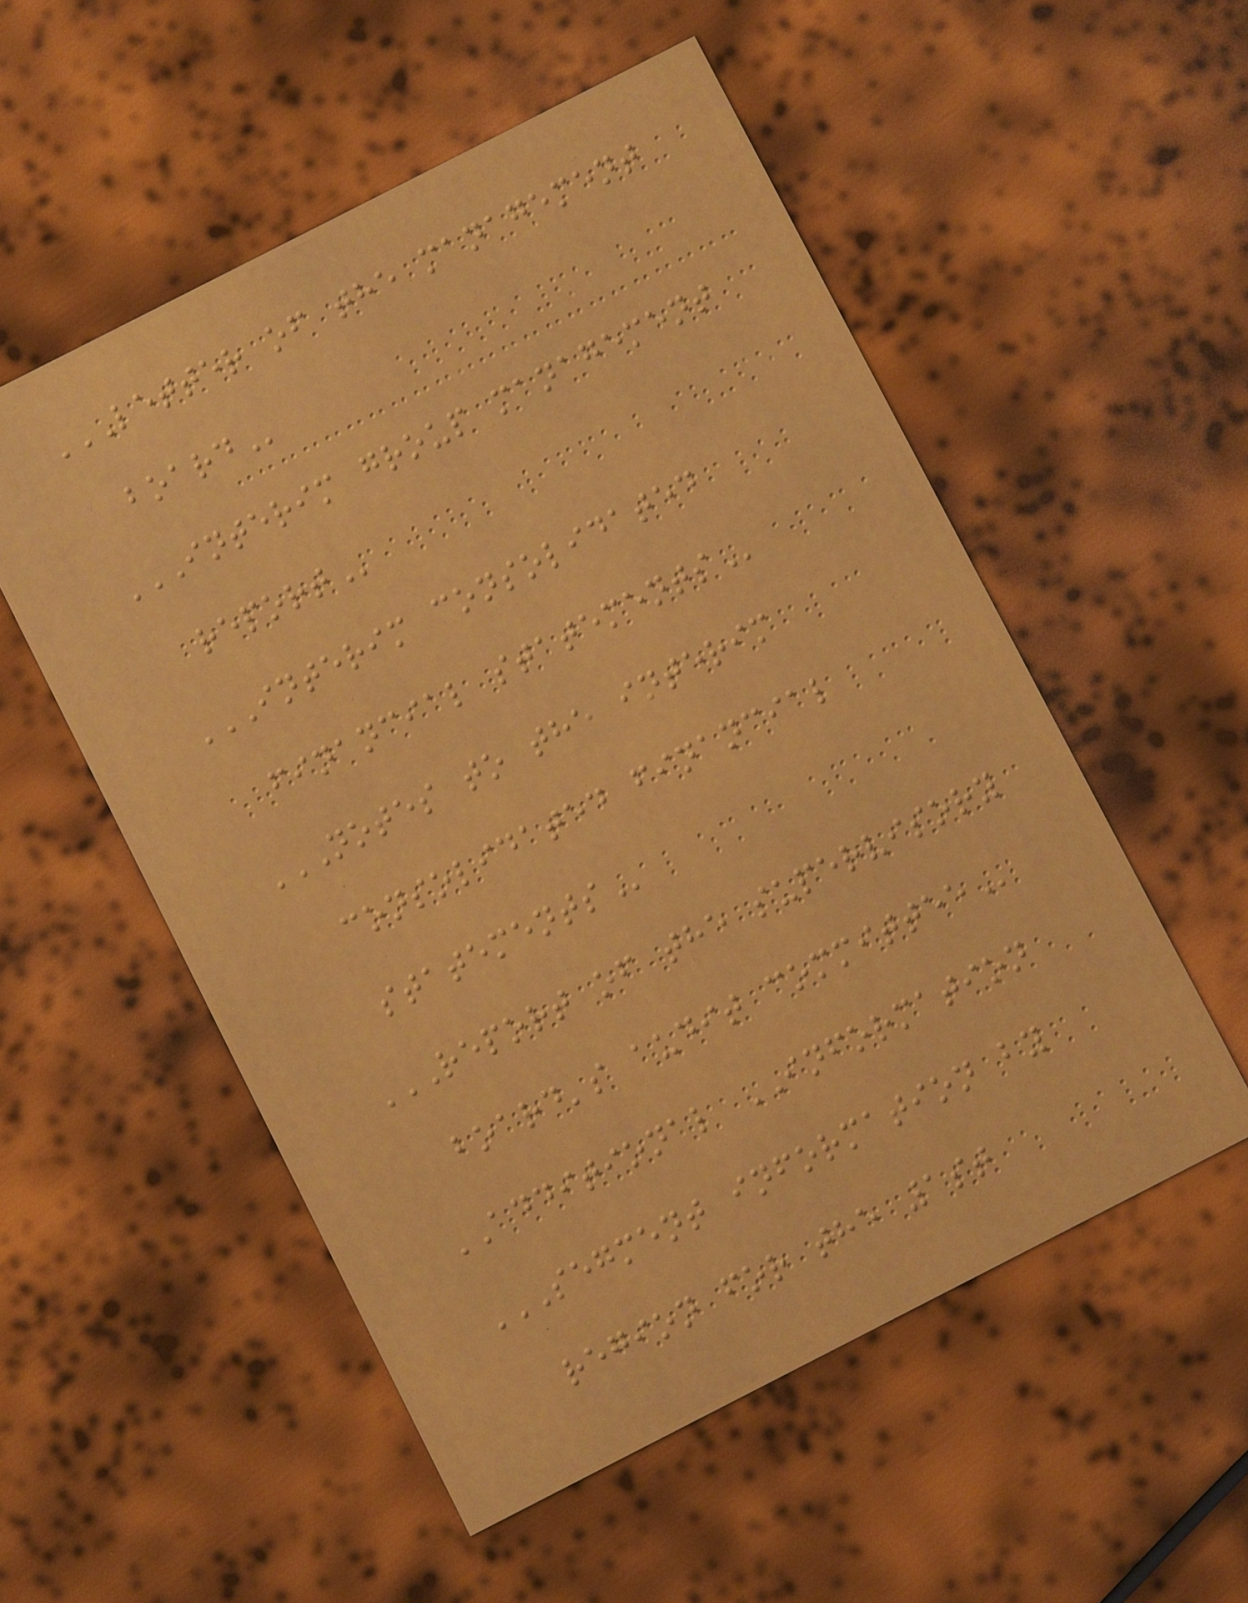LETTER OF THE MANAGEMENT
BOARD
INTERIM GROUP MANAGEMENT
REPORT
INTERIM CONSOLIDATED
FINANCIAL STATEMENTS
NOTES TO THE INTERIM
CONSOLIDATED FINANCIAL
STATEMENTS
REPORT OF THE SUPERVISORY
BOARD'S AUDIT COMMITTEE
ADDITIONAL INFORMATION
SEGMENT INFORMATION BY
REGION FOR THE 1ST
